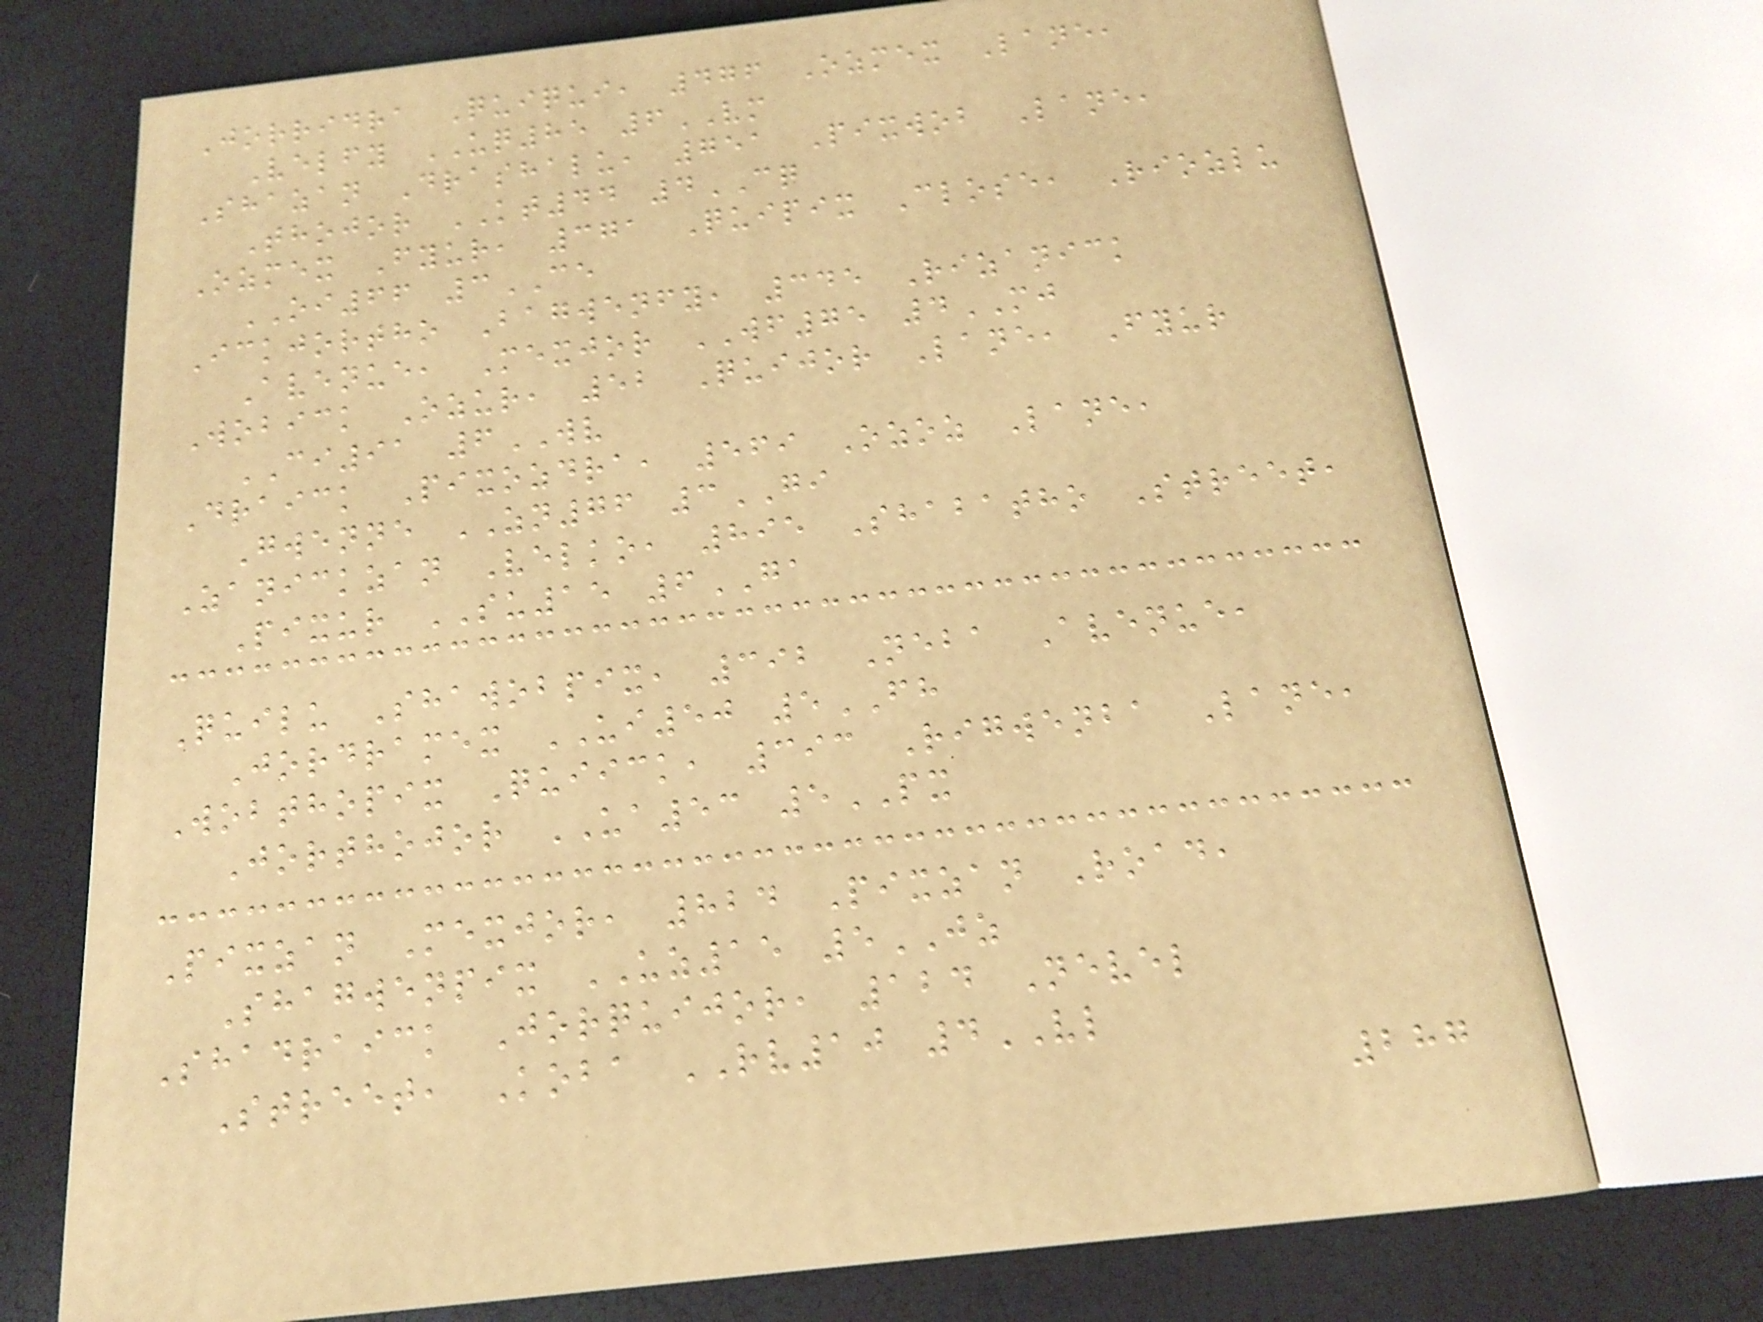Jorridra Quiqui, 476 Ozmex Lane,
Velfy UQ85 6VM
Shazan Drashalu, 751 Pixwob Lane,
Thojor KT44 4CQ
Ozmex Fyur, 371 Quipix Close, Riozlu
OI66 3CE
Ickjortho Bagwenfy, 345 Rizanick
Avenue, Mexjor WF75 4MJ
Wobick Ozur, 52 Quijor Lane, Fyur
CI91 6WV
Draick Pixozdra, 569 Ozoz Lane,
Gwenne ZN76 3GI
Zanickzan Velko, 895 Shabatho Street,
Pixur SU15 6GA
Quilu Shawobpix, 392 Neba Avenue,
Jordramex UI50 5FH
Wobthopix Quiick, 393 Rigwenba Lane,
Jorthojor UA53 5PX
Pixzan Mexjor, 824 Pixzan Road,
Shagwenpix UZ15 5JZ
Shadraick Jorquijor, 124 Nevel
Street, Koba RV10 4VL
287
